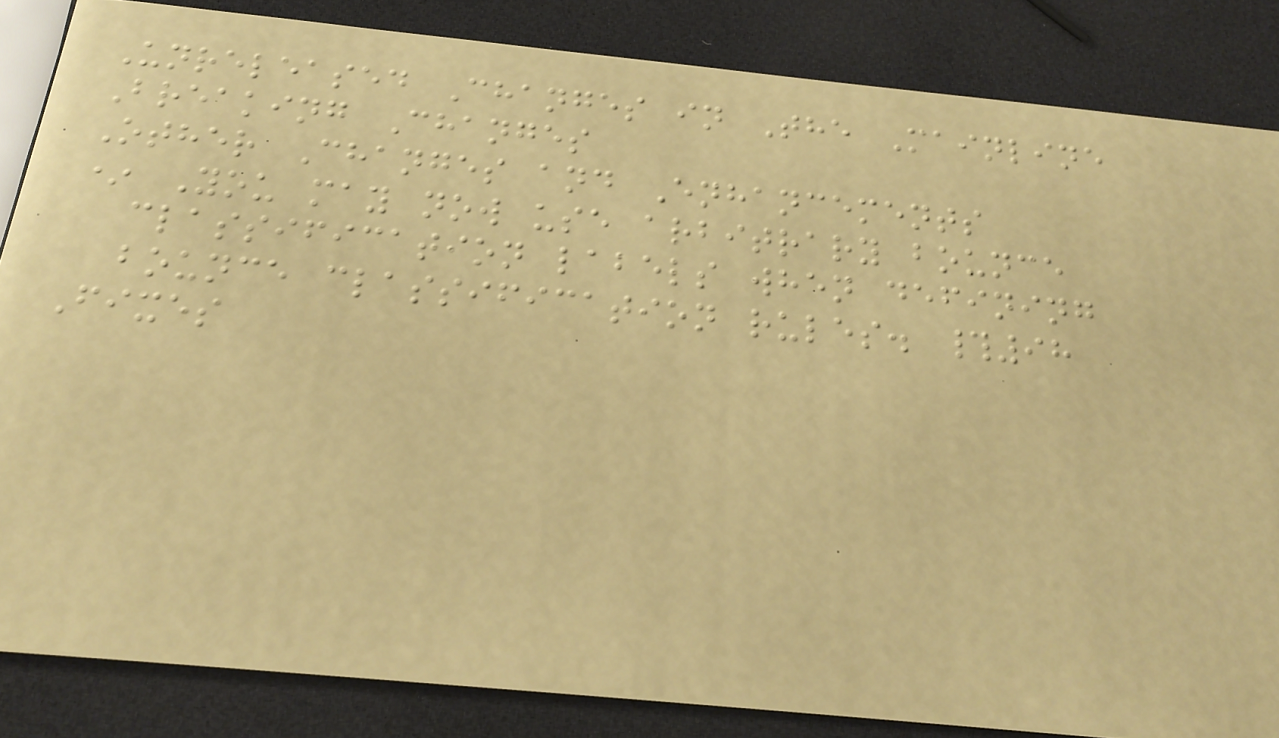Unreleased Changes in The Mainline
Breaking Changes
Other Changes and Enhancements
* You may now use arbitrary bounce
classification labels when defining
bounce classification rules. #98
Fixes
